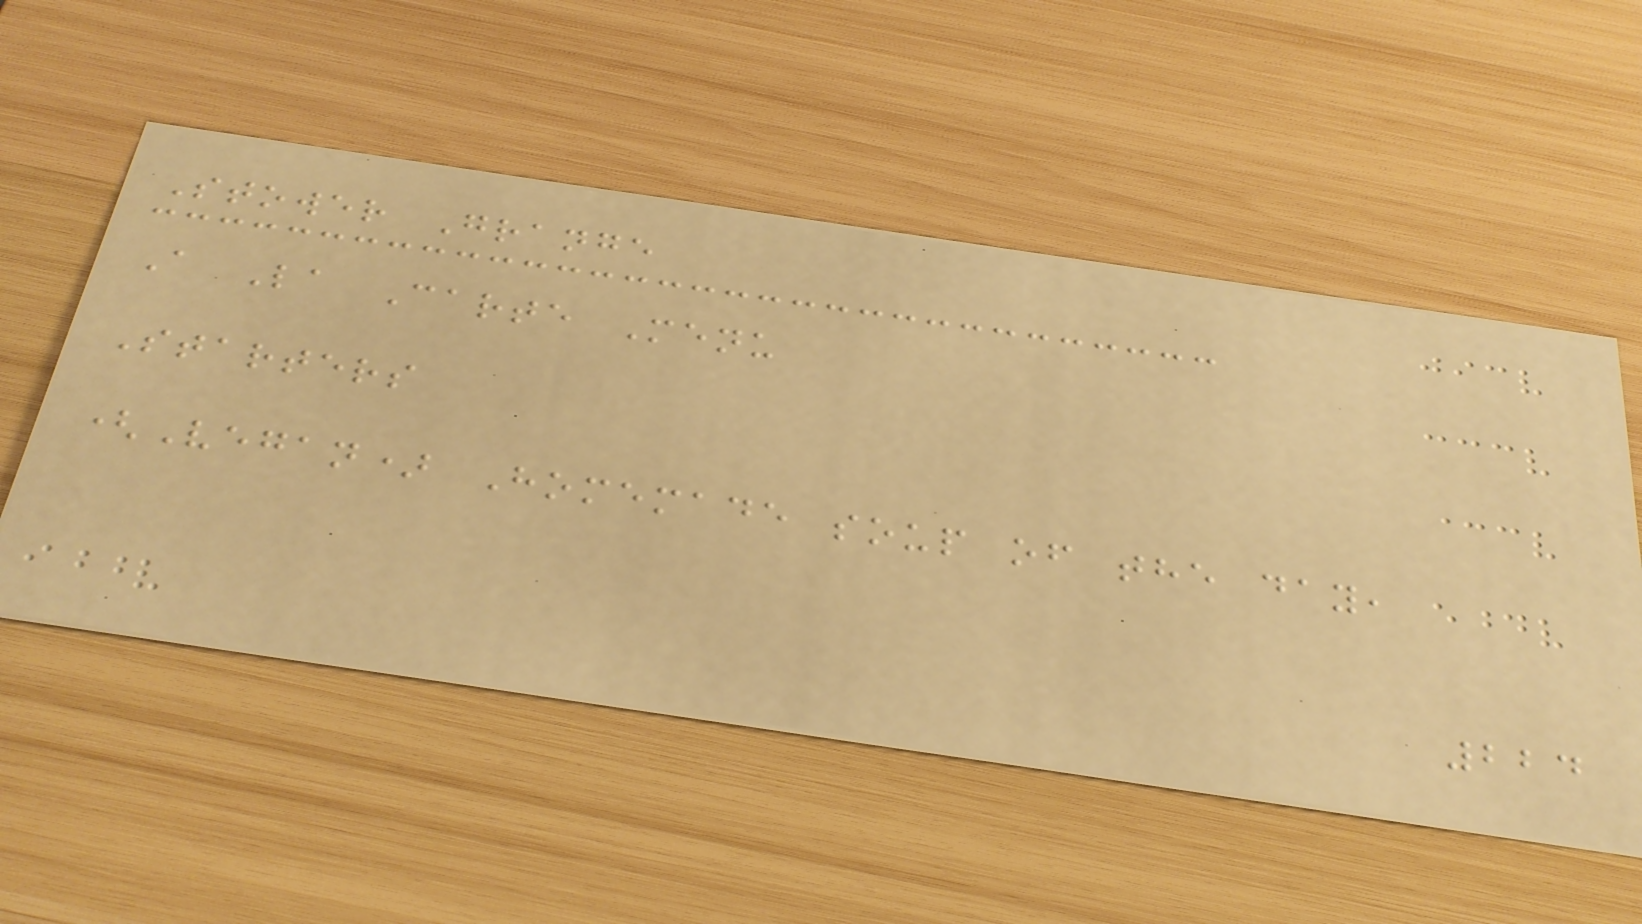Stower Grange
A La Carte Menu
Starters
(Vegan) Homemade soup of the day,
224
